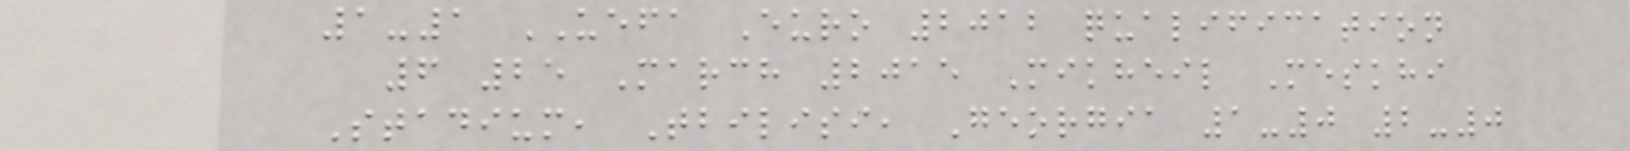1-1 UEFA Euro 2012 qualification
6 25 March 2015 Mikheil Meskhi
Stadium, Tbilisi, Georgia 1-0 2-0
